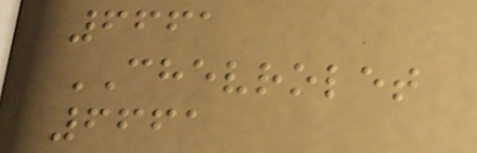6661
CHEVROLET
6661
